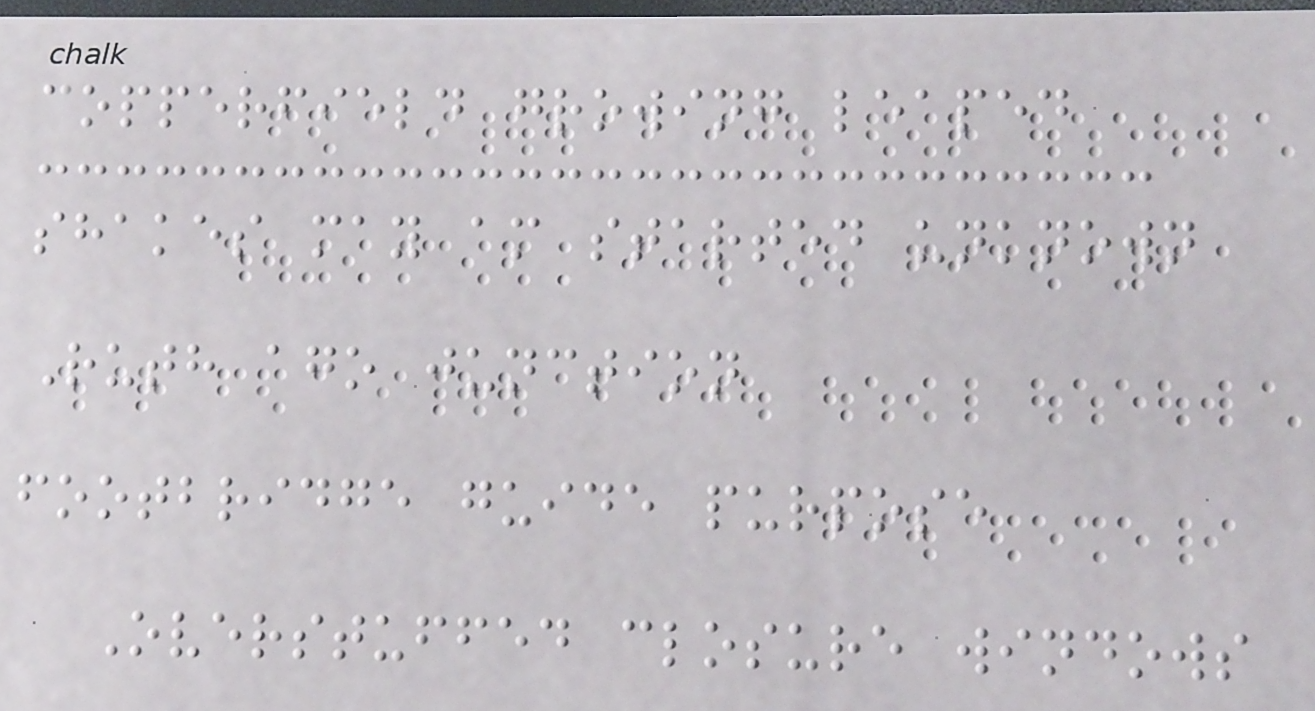copperfield growing leaped
shakes may am started unknown
Ruth ago junction
footbridge guide purpose
Overstuffed closure windows
